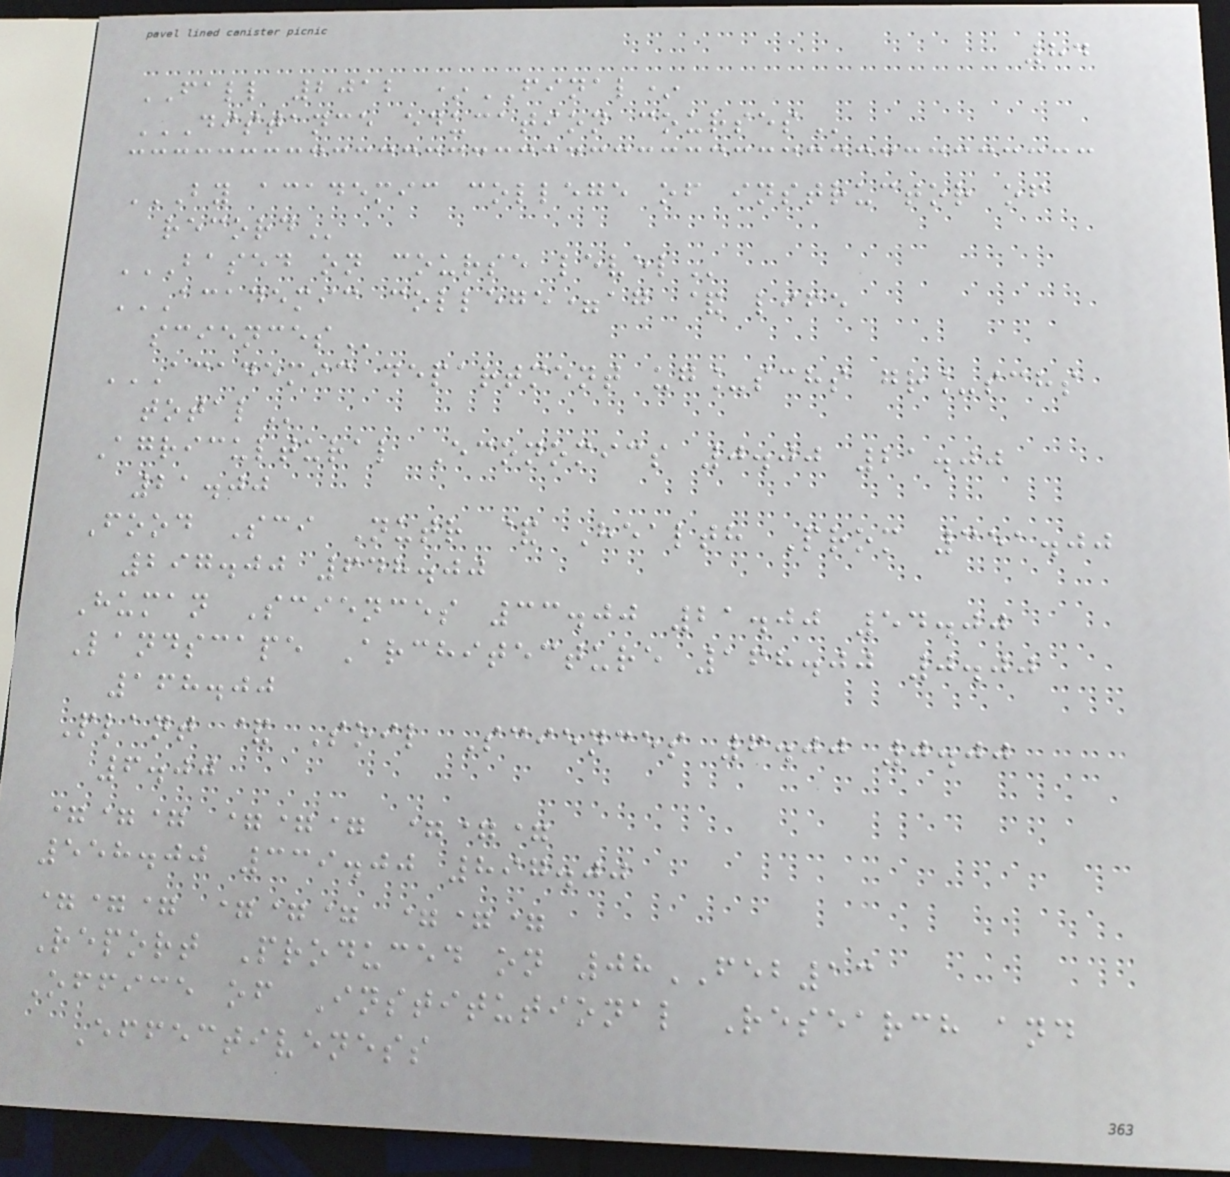84
FALL 2012 *FINAL*
DISTANCE EDUCATION COURSES
BY ACADEMIC COLLEGE OF INSTRUCTOR OF
RECORD
BASED ON COURSE LEVEL
ACADEMIC COLLEGE=AG & LIFE
SCIENCES
ACADEMIC DEPARTMENT UG_SCHS GR_SCHS
TOTAL
Agricultural Economics 0.00 21.00
21.00
Food Sci Nutr & Health Prom 351.00
297.00 648.00
Human Sciences 33.00 21.00 54.00
Landscape Architecture 168.00 0.00
168.00
Plant & Soil Sciences 6.00 0.00
6.00
=== === ===
558.00 339.00 897.00
=== === ===
Report Produced on 08FEB13
Office of Institutional Research and
Effectiveness
